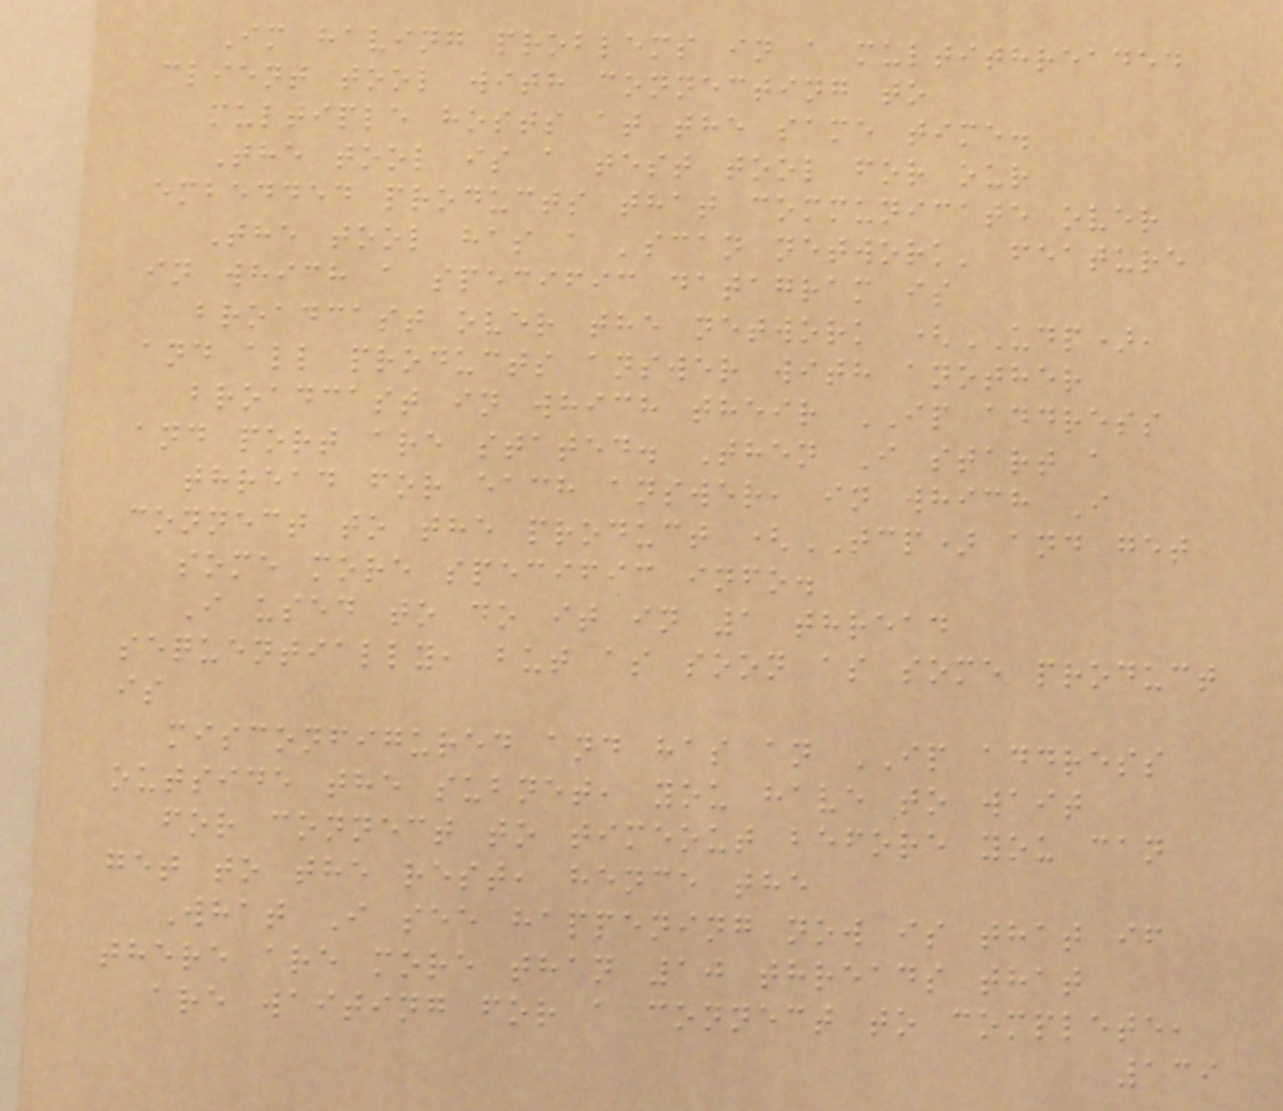Im having problems in a multithreaded
client tool with connecting to
multiple hosts at the same time.
The tool is a test tool for our
embedded products that communicate over
The tool has a 'scan network' feature
in which a specific datagram is
broadcast over the network (UDP),
and all products answer with another
broadcast in which their IP address
and port are stated. Then I start a
thread for each answer, in which I
connect to the product (TCP) and get
some more specific info.
I used to do it in 1 thread
sequentially, but as soon as some product
is
misconfigured and has an IP address
outside the subnet, you have to wait
for connect to timeout before you can
get to the rest, hence the
What I see happening now is that if
there are more than 10 threads that
are waiting for a connect to complete,
139
